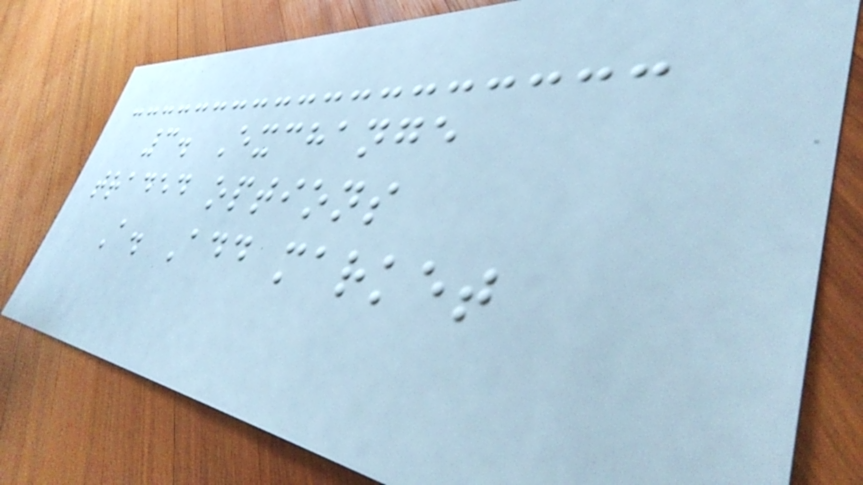3. Exchange
traded options
A. Add market
